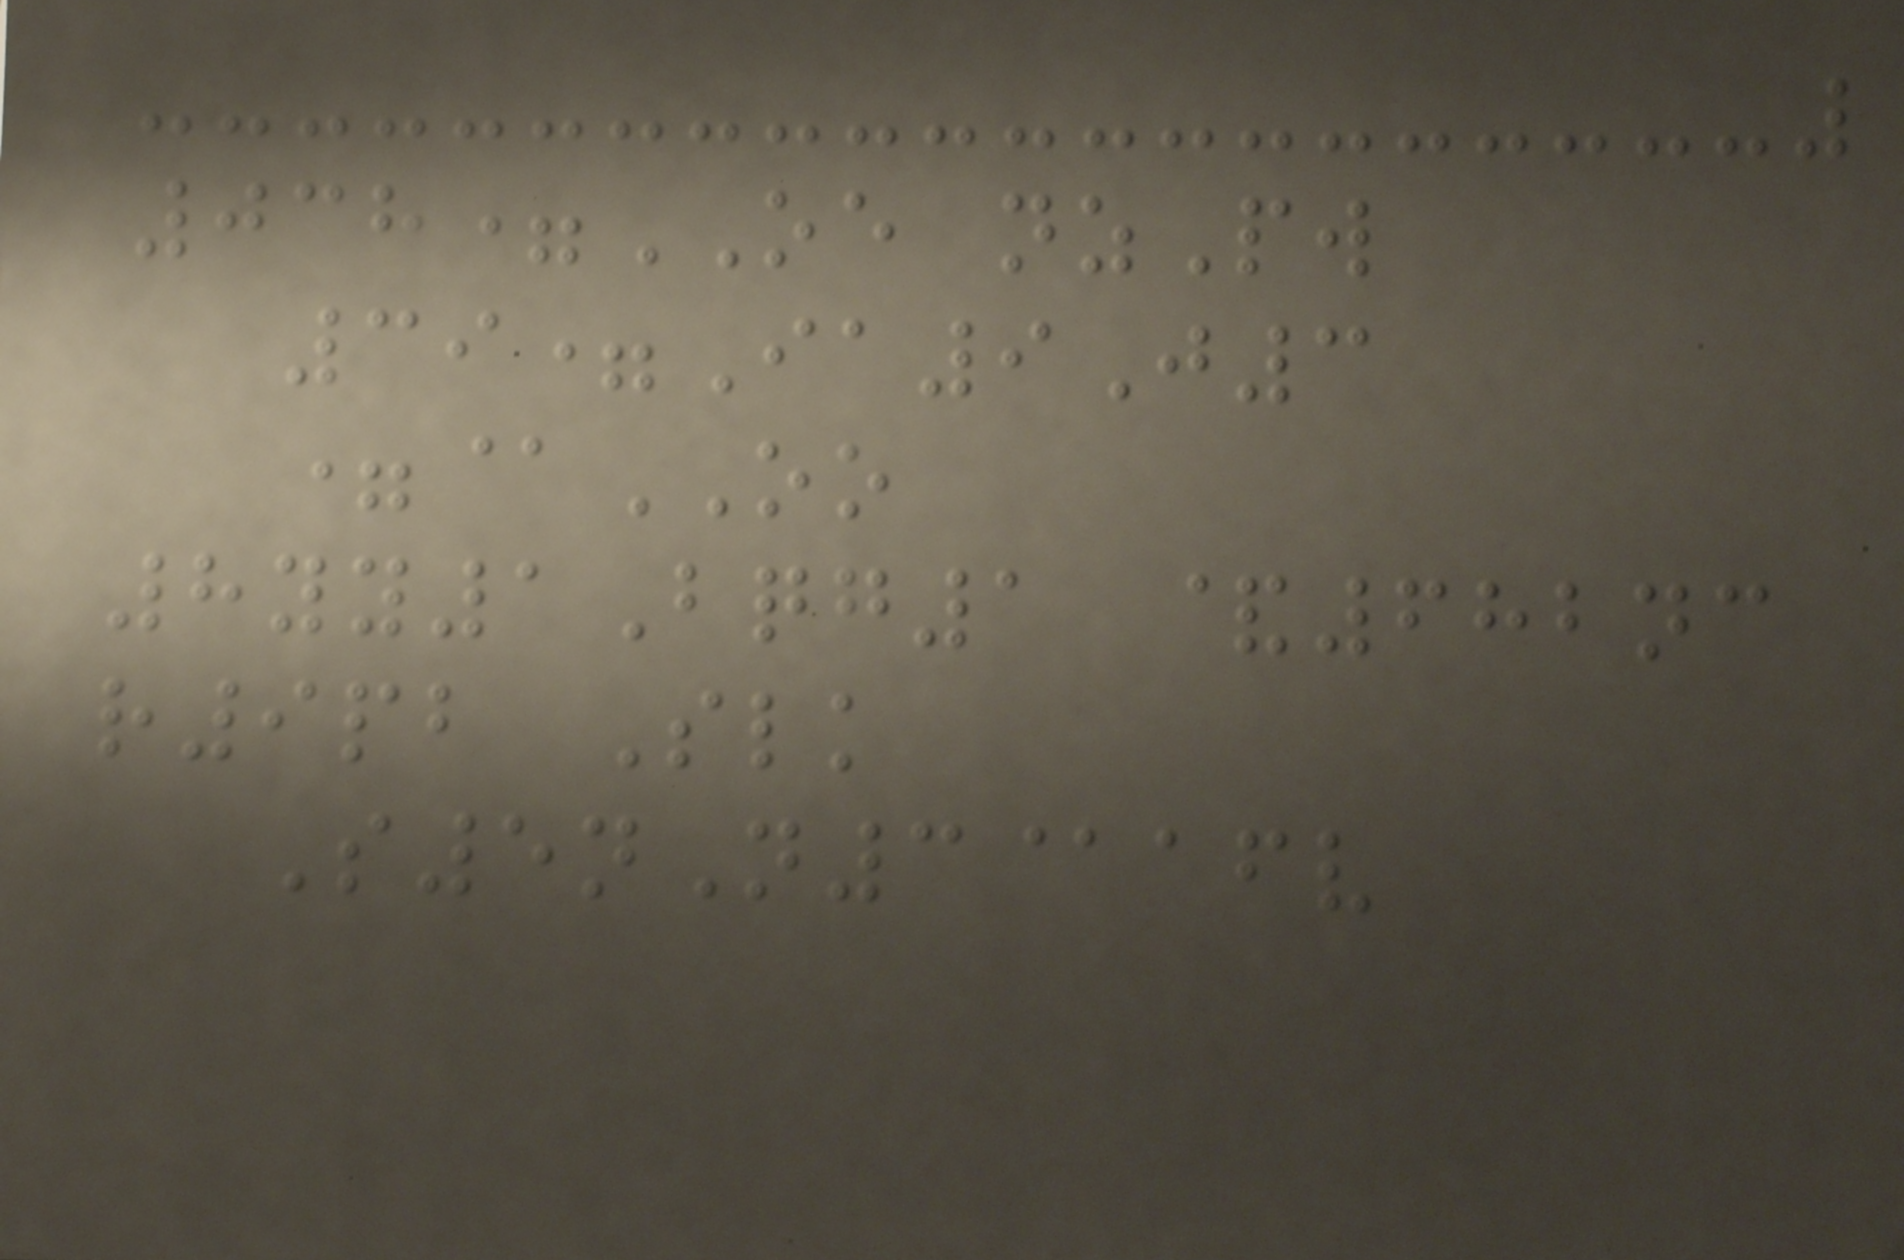038=OE nzPw
39=Ia9J3
=@OO
8yy1Bqg1 &682nc
r9pb Slk
S5nN3@afv
